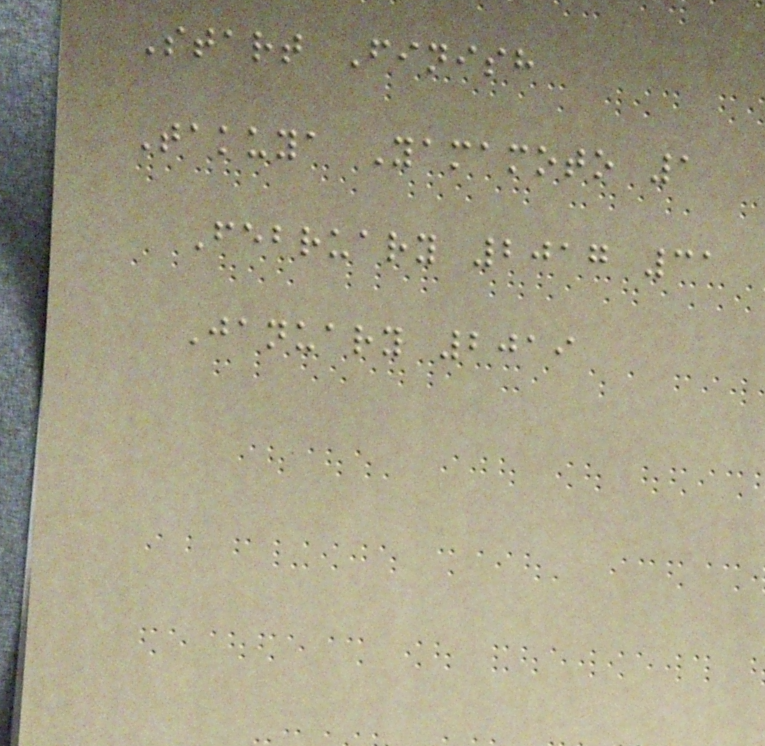Start Finish
Takuya Yamamoto 1
February 2017 31
January 2019
